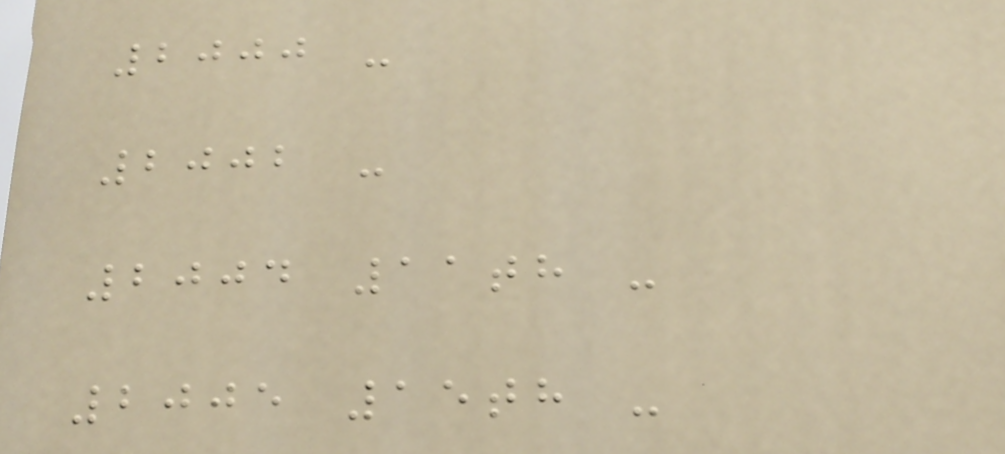2000 -
2002 -
2004 11th -
2005 15th -
